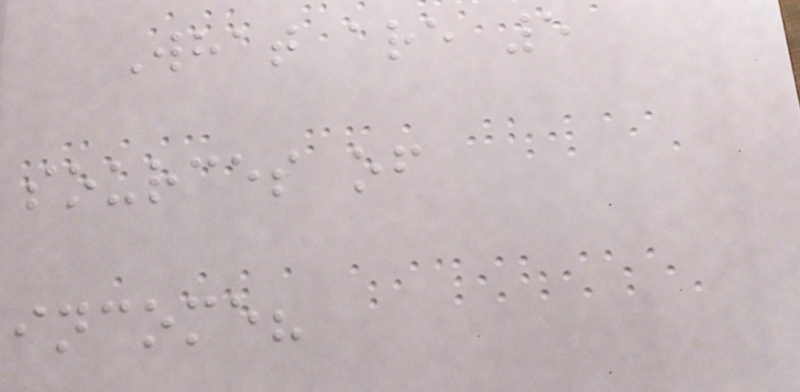What are 5
sources of
income?
